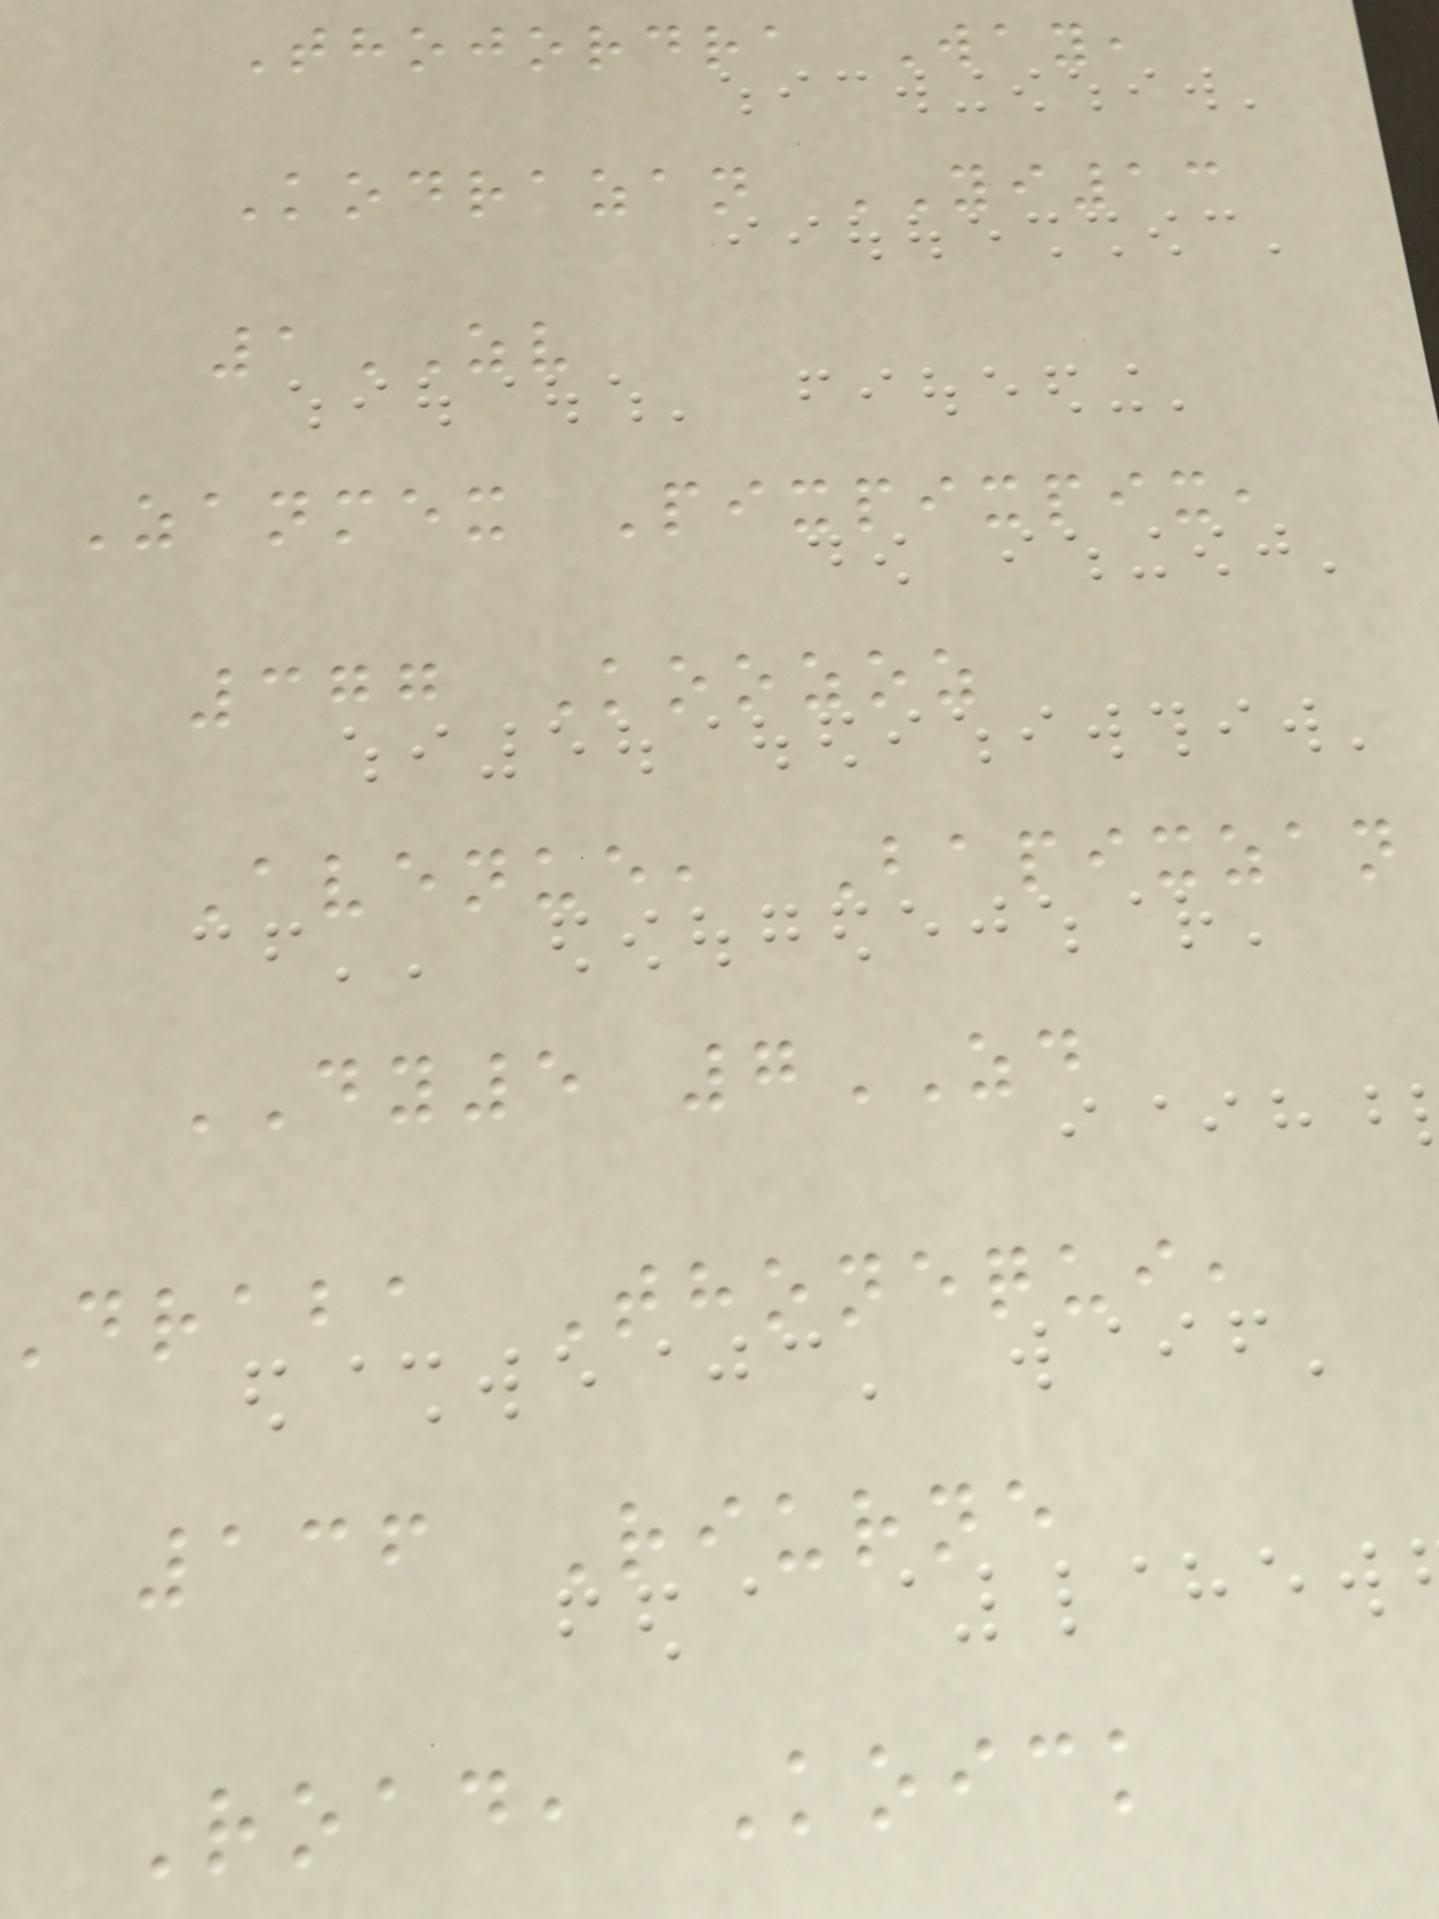Thojordra Way,
Kodrazan YI13
1ZV
Zanmex Pixpixpix,
377 Koozoz
Avenue, Bapixzan
DY5 7ZD
draba Thonequi,
136 Riurne
Road, Koick
